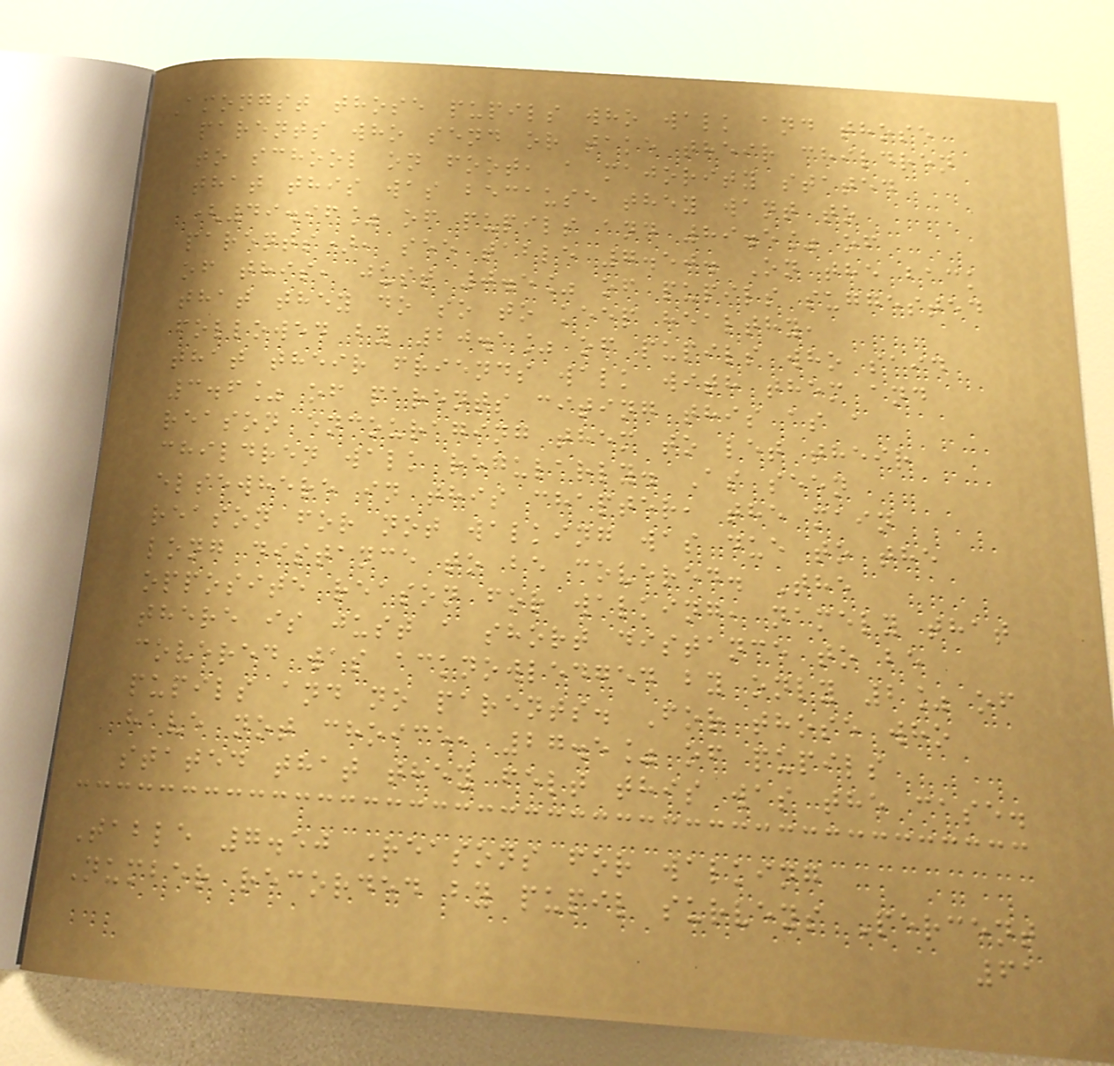Amongst those pupils who walk and those
parents who send or take their children
to school on foot, a majority stated
that this was because they want to
(49.96% of pupils and 89.5% of
parents), see table 7.50. On the back
of this, just 0.5% of pupils suggested
that they do so to keep healthy,
followed by 20.1% of pupils who said
that their friends walk with them and
3.6% of parents citing this as a
reason encouraging them to let their
children walk regularly. As seen
elsewhere in this chapter, the main
reason for not walking was due to the
long distance to be covered. The
opposite reason for walking, namely that
there is just a short distance to be
covered was acknowledged by only 2% of
pupils and no parents. For those who
have not choice, 27.5% of pupils
stated that they felt this was the case.
Table 7.50 Reasons for walking
Number recorded by pupil surveys Percent
61
